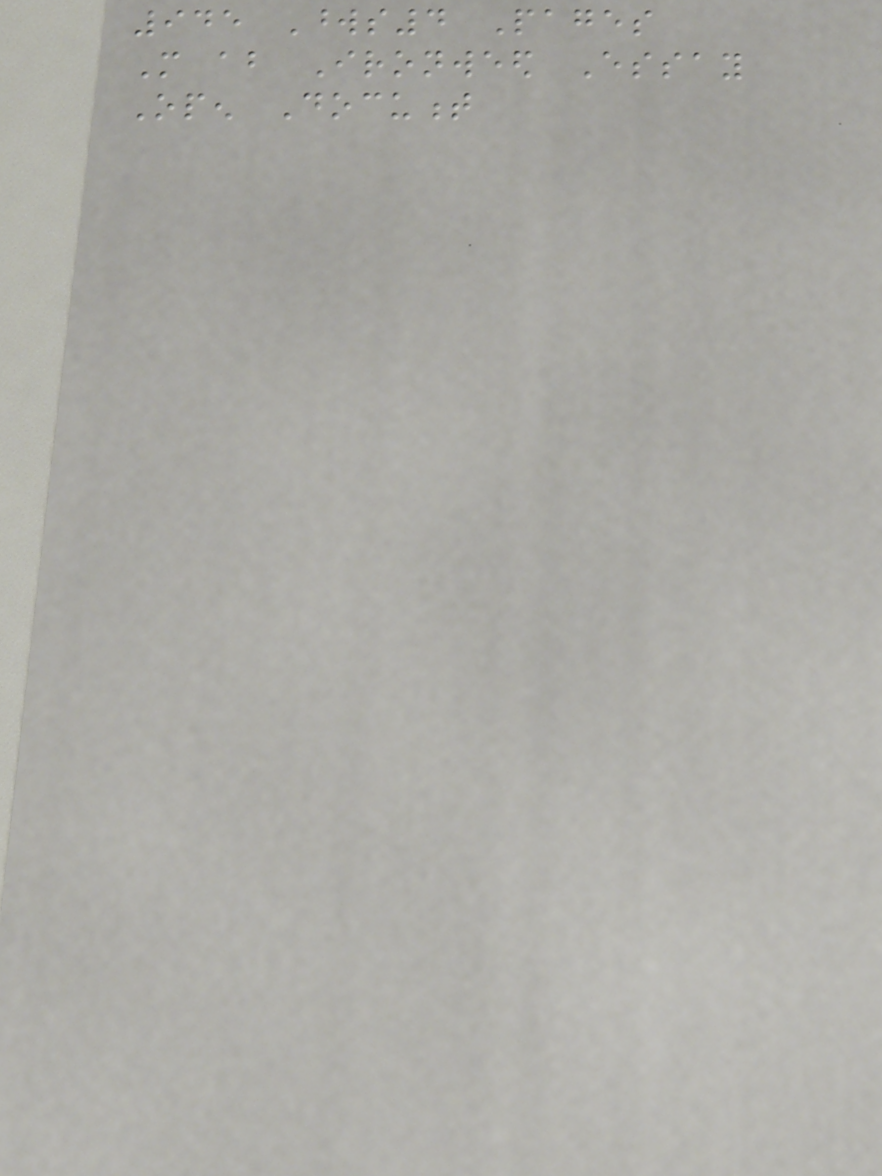945 Words4 Pages
More about Ironweed Essay
Open Document
